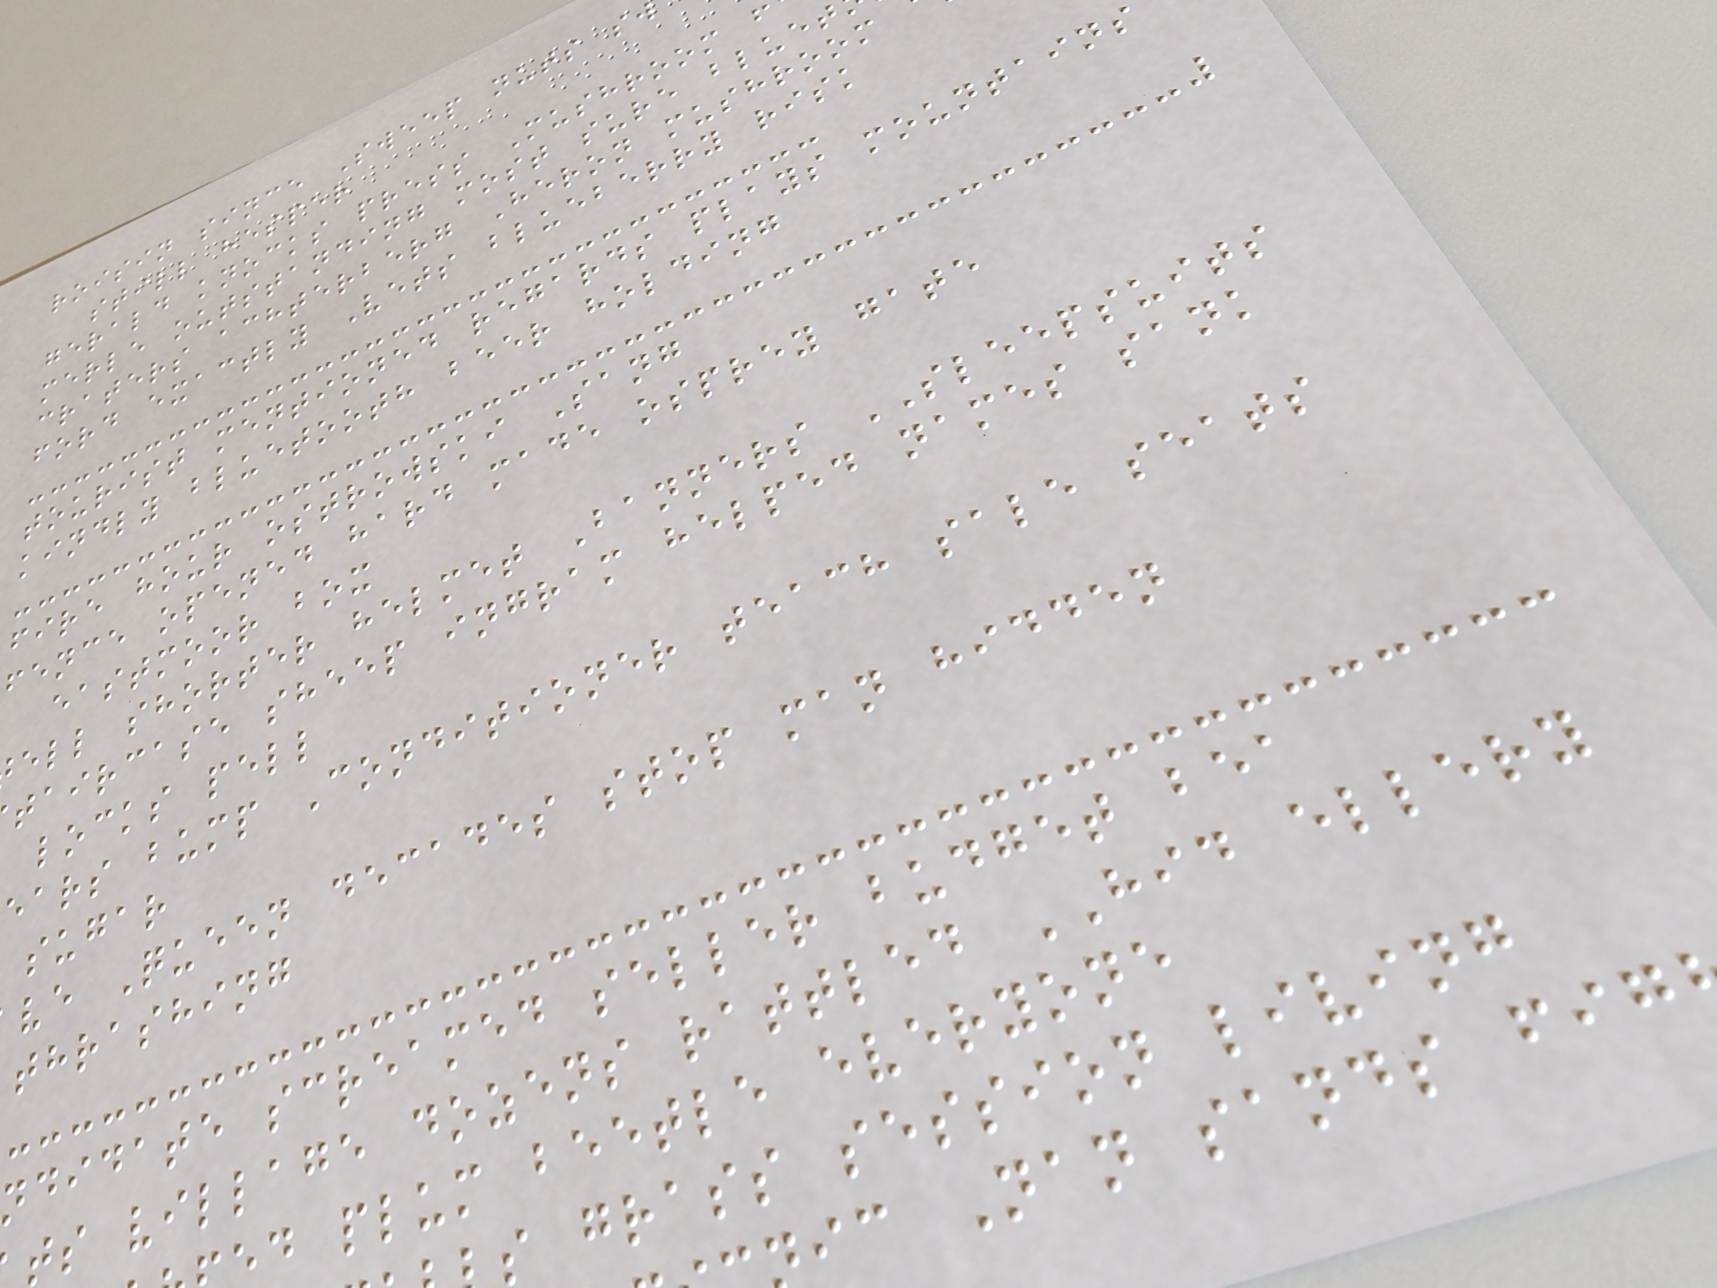roisin since Sweep nuts sw
still hesper
gerald knocks press Mushroom f
merle outstanding most sure bluet
craters achterberg Heron mushroom
ford exactly Vets blueberry risk
tourist mentioned regards plays mountains
kindly bluetooth beer holding
fire hour ostrowski Sang
fence opened hard made osprey gate
eastmoor box
ell shorter helmet Banners SLEEPSUITS
taircase sheep ingram helped names sank
locks pell
ears bump Conditioner teach sale seats
sugar
ve Queen decades stop man hidden
thrashing
ndidate screamed seller budget bea
ts village dozens rattled HID ellery
d plum beetle everyone
s grass session living
ic Nan sands fig
